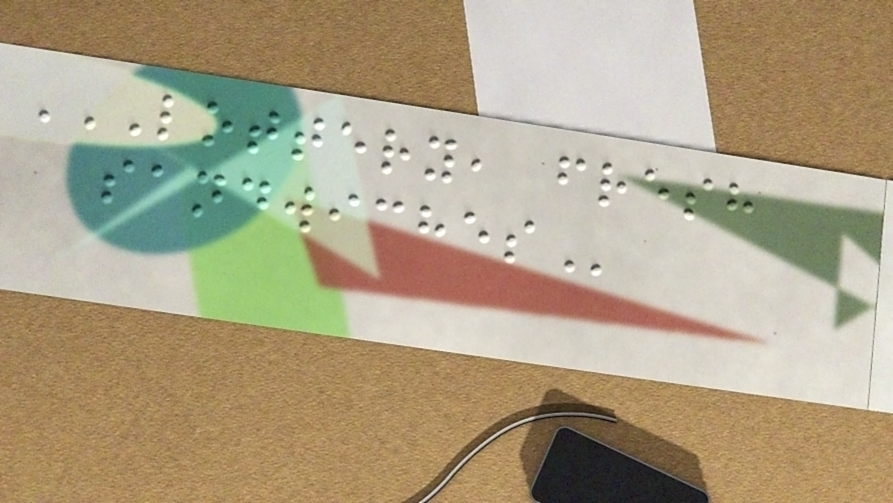LOTTERY, FRESH
SANDWICHES
